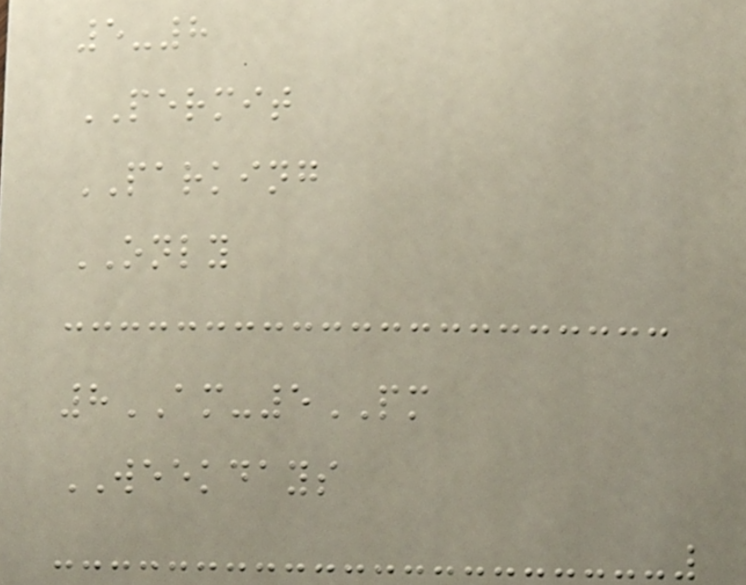5-8
PERMIT
PARKING
ONLY
8AM-5PM
WEEKDAYS
